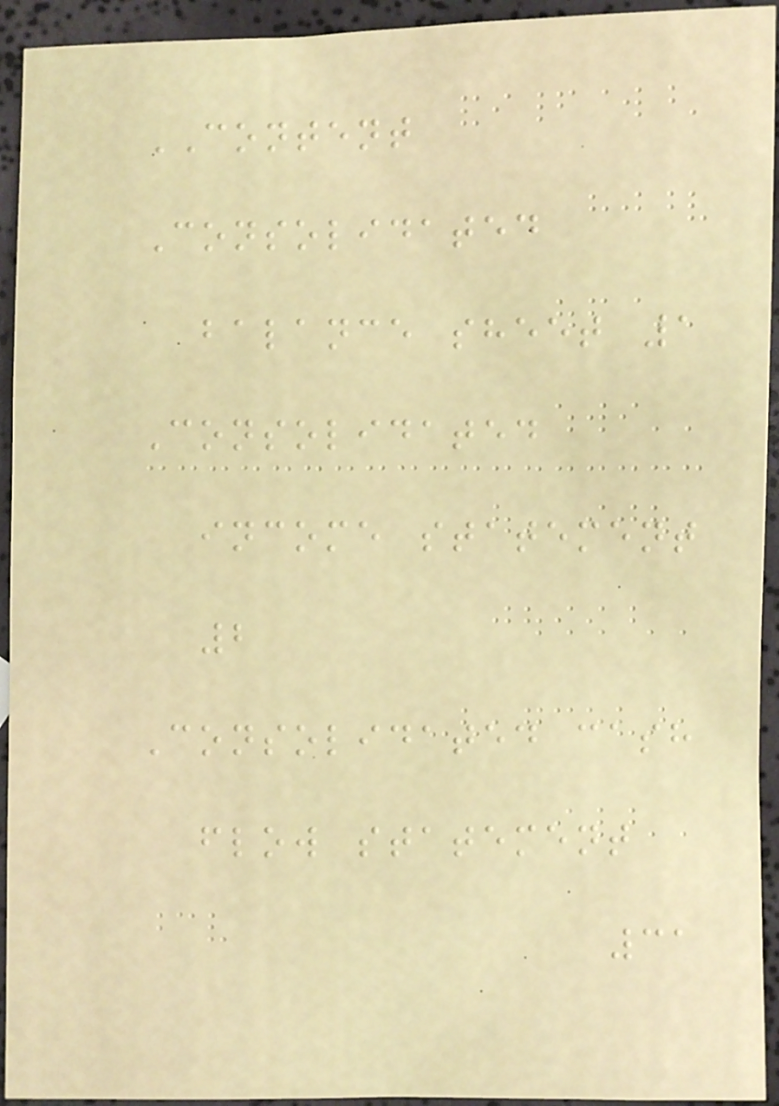CONTENT
Consolidated
balance sheet 1
Consolidated
income statement
2
Consolidated cash
flow statement
31
